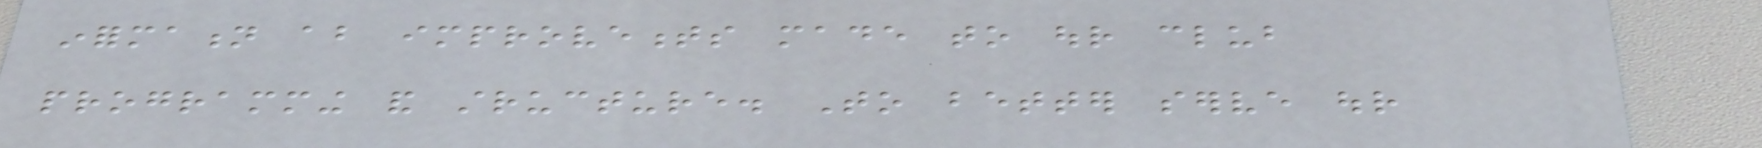information about improvements made to our club
programming and structure. To better serve our
